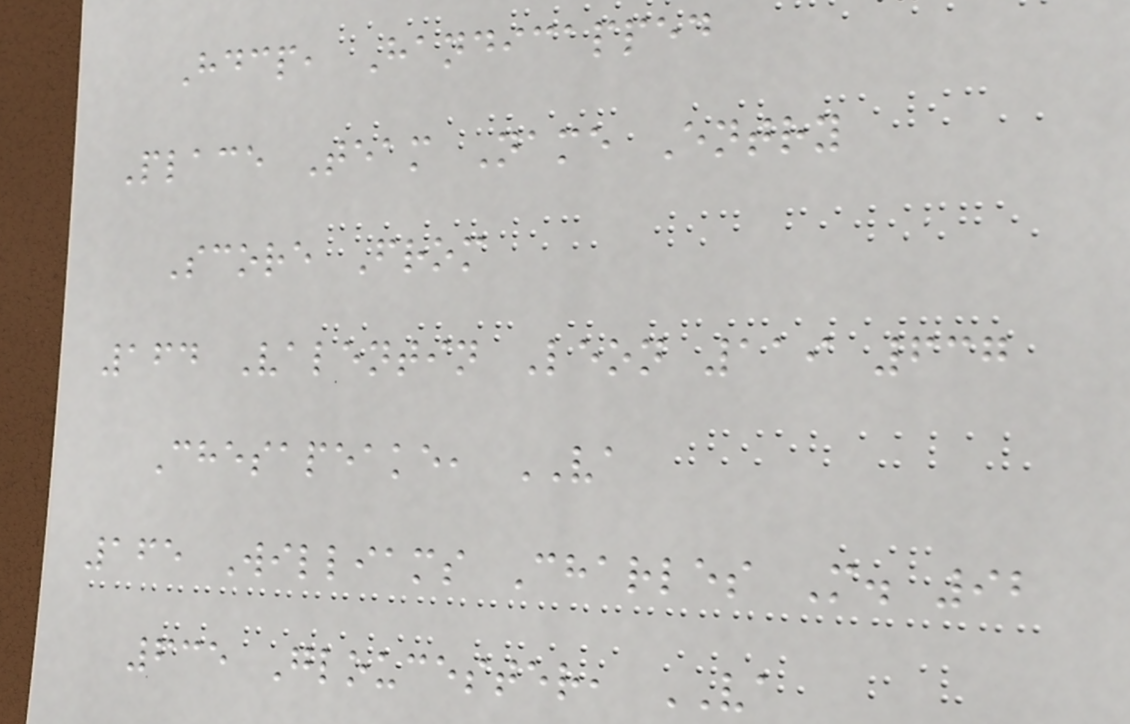Hdcp, Handicapped
Place Team Name Entry
Score From
164 Valentin Leon 119 637
Chesapeake, VA
165 Williams Charles M. 92
635 Gloucester, VA
